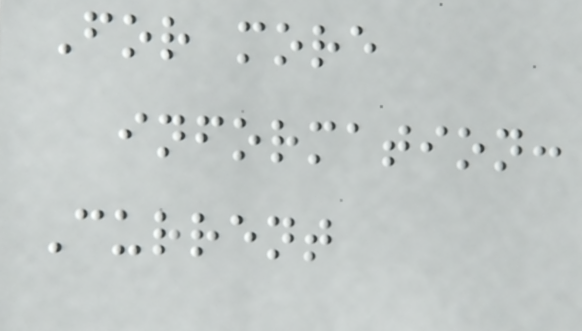For more
information:
Current
